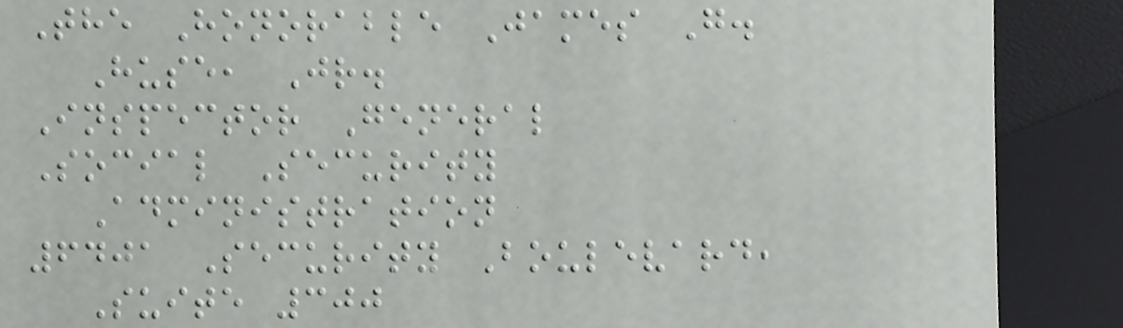The Honorable James G.
Huse, Jr.
Inspector General
Social Security
Administration
6401 Security Boulevard,
Suite 300
